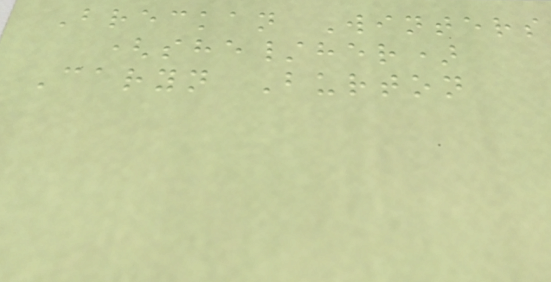Breckan Winters
(she/her)
Caryn Burton
